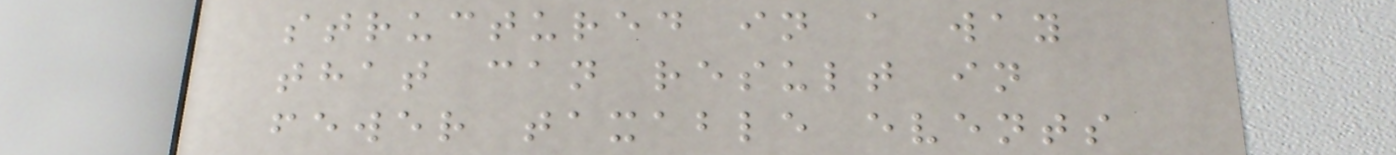structured in a way
that can result in
fewer taxable events
